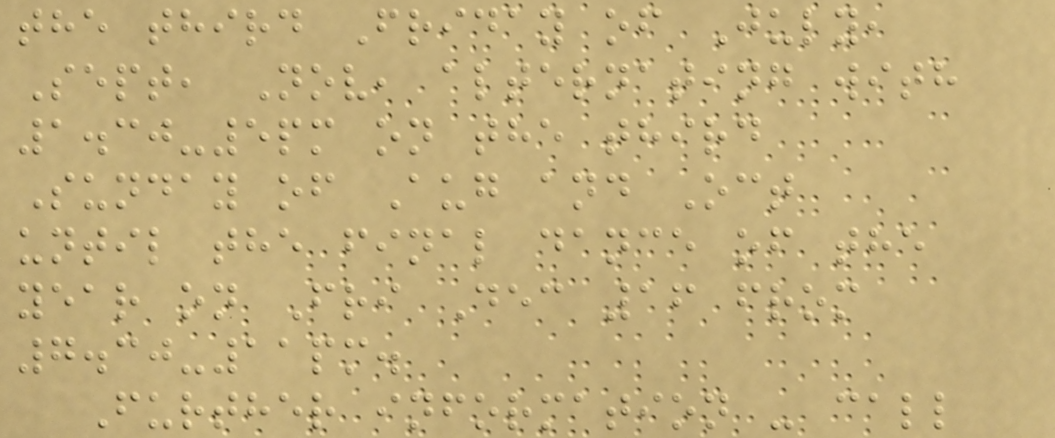the third Friday of July,
Sept, Nov, alternating with
1.30-5pm on the third
Sunday of Aug and Oct
until the final dance of the
year on Fri Dec 16 from
7.30-11pm.
Further information - call
